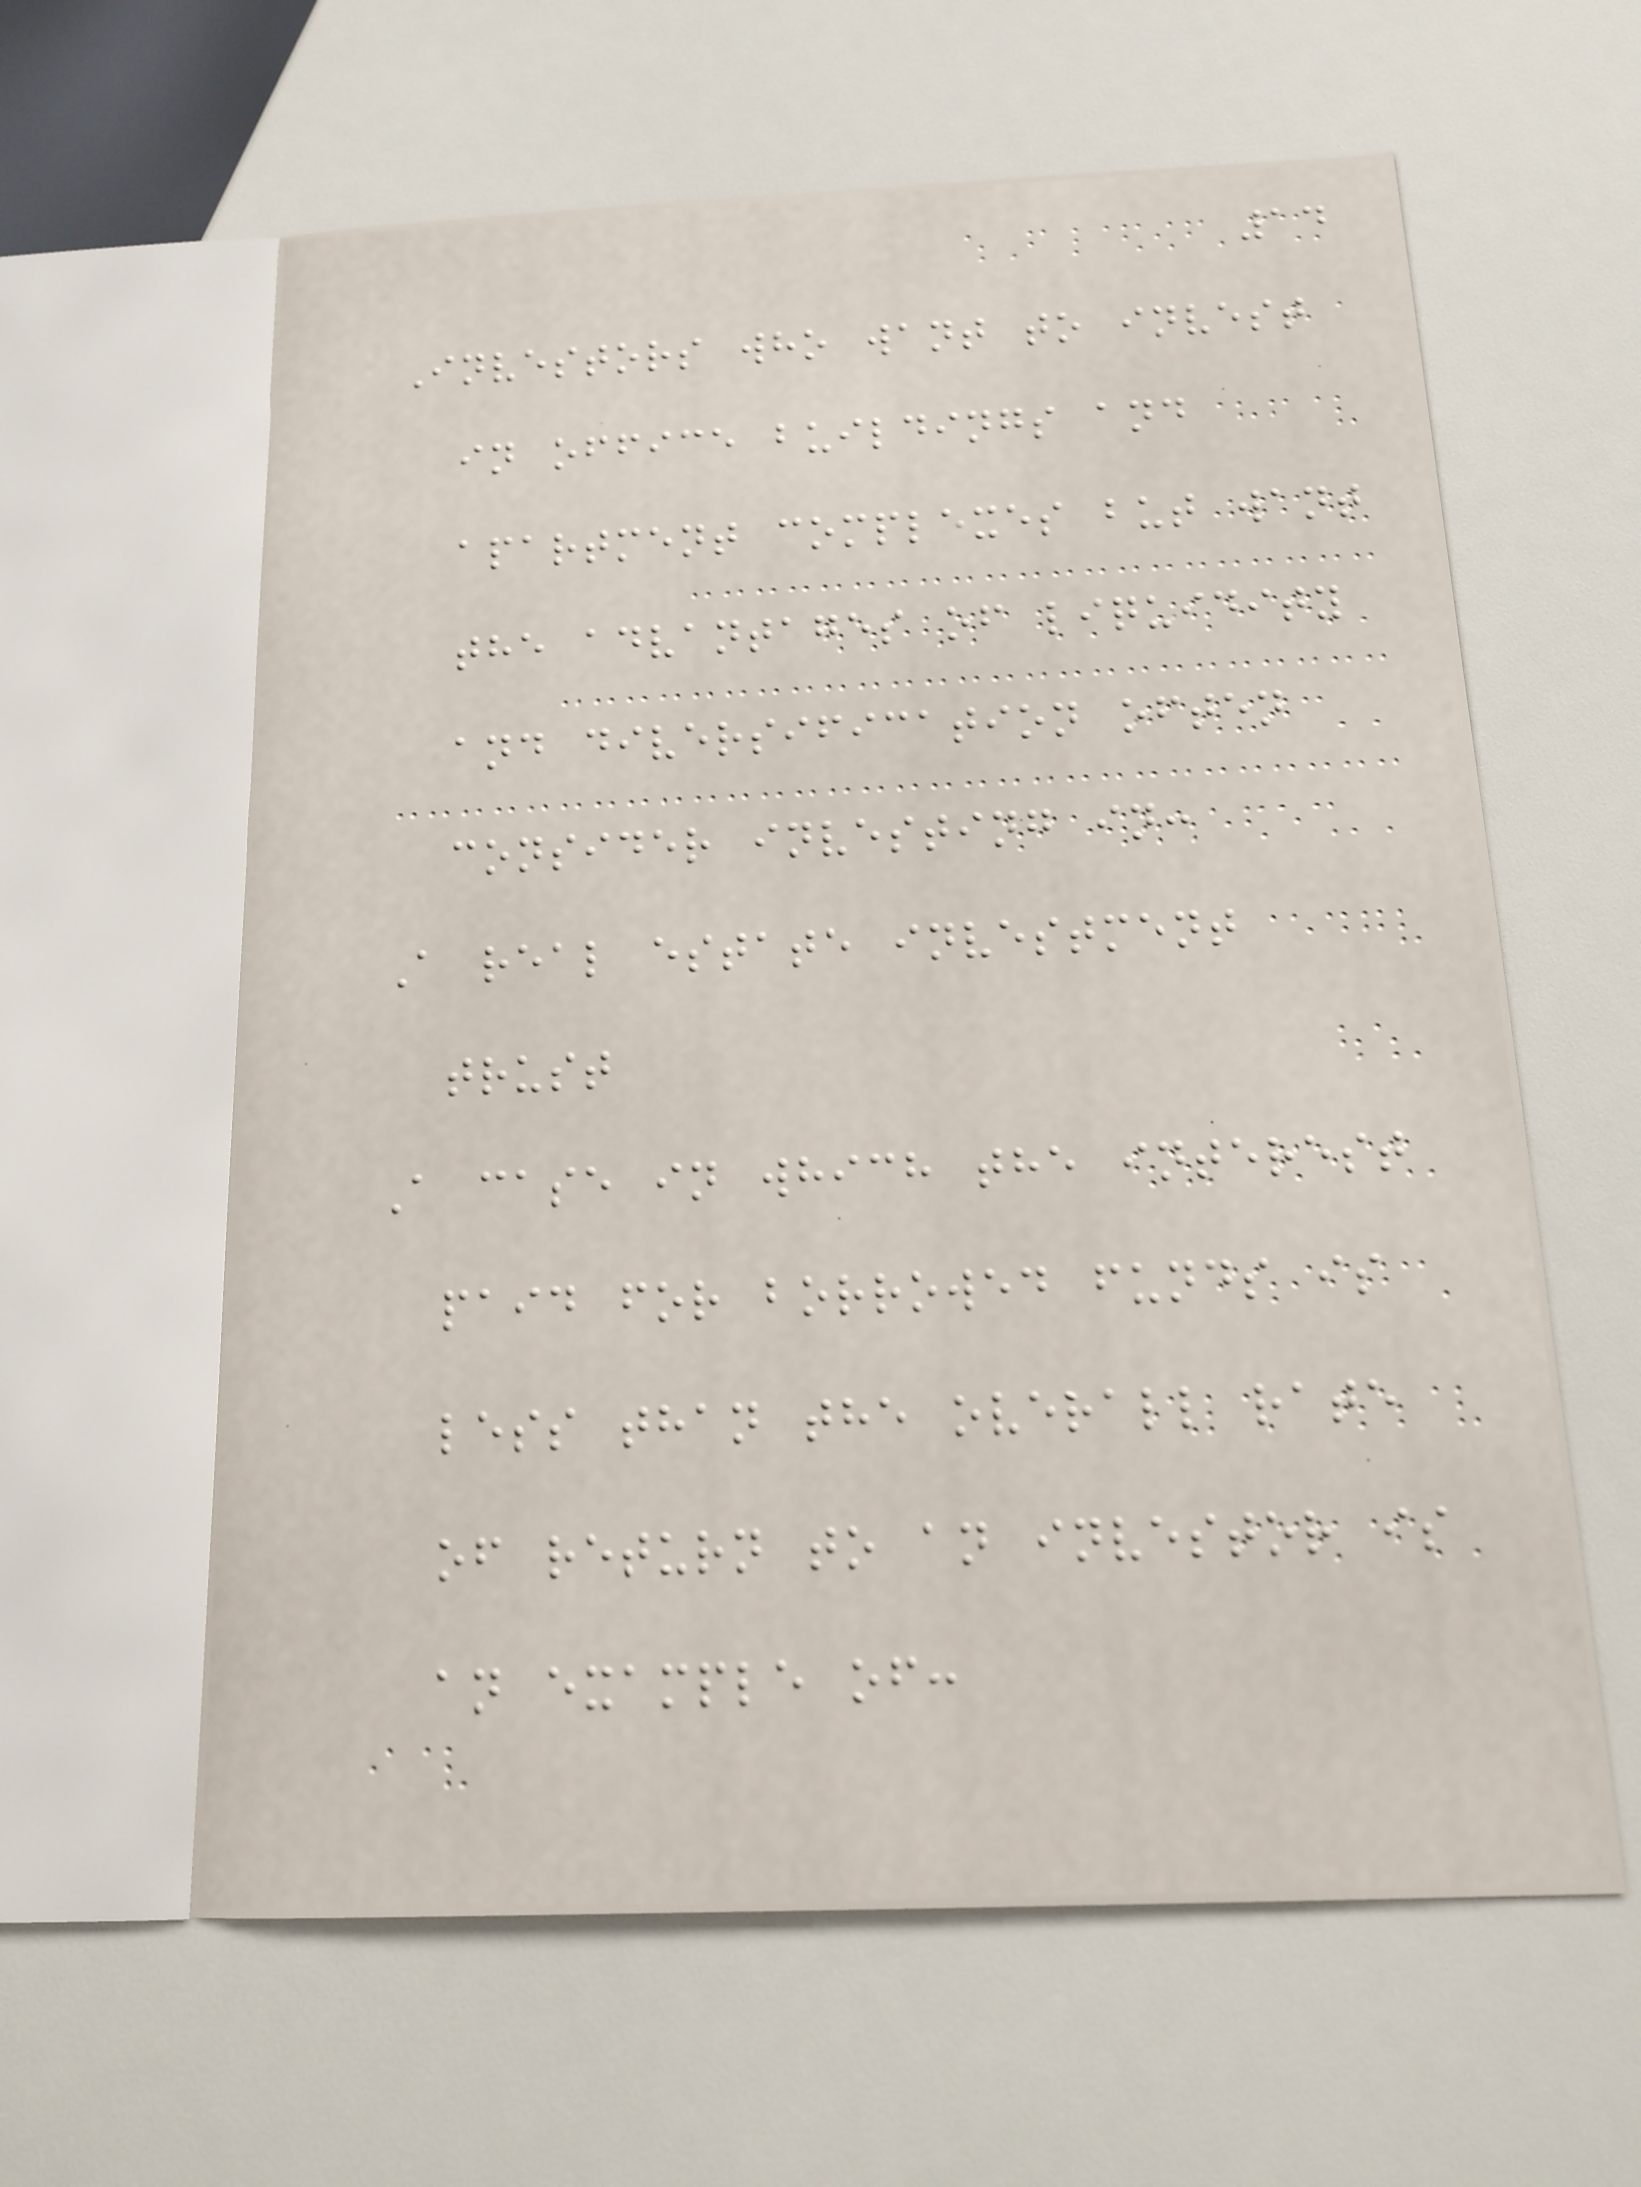14
Investors who want to invest
in office buildings and
apartment complexes but want
the advantages of liquidity
and diversification often
consider investing in:
A real estate investment
trust
A case in which the interest
paid for borrowed funds is
less than the overall rate
of return to an investor is
an example of:
